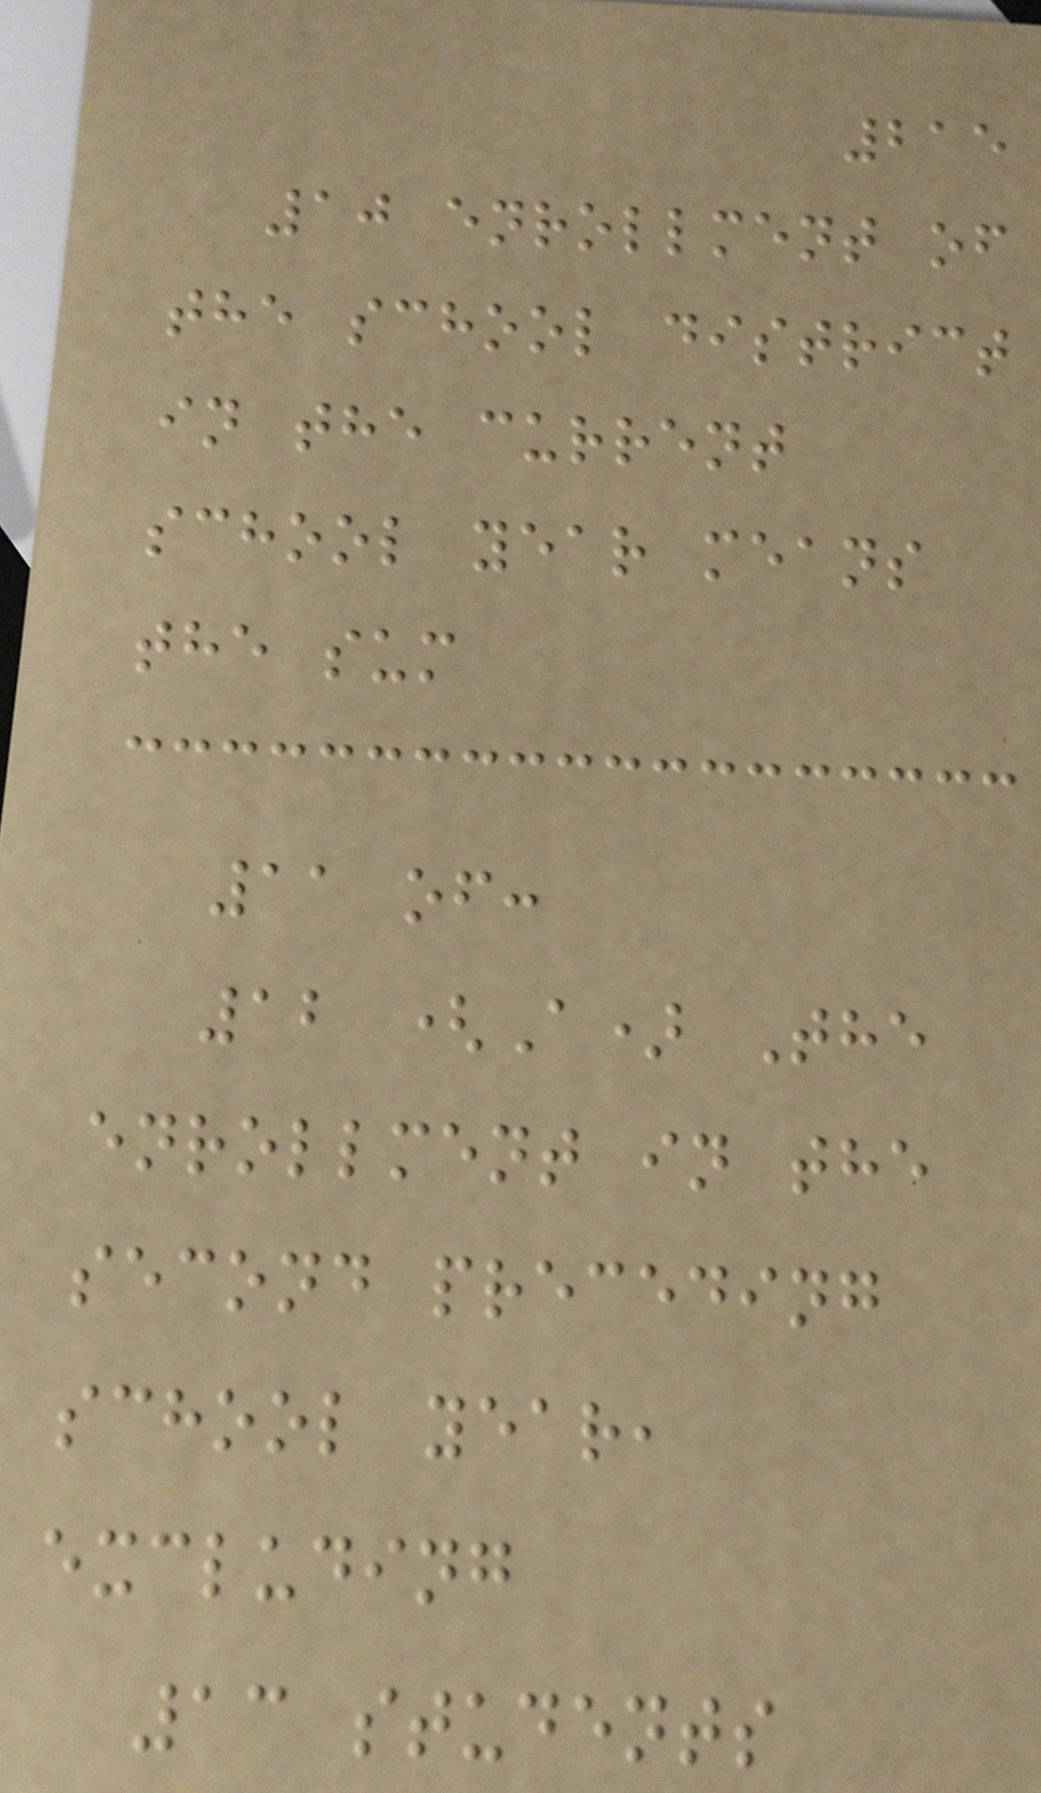215
10 enrollment of
the school district
in the current
school year means
the sum
11 of:
12 (A) The
enrollment in the
second preceding
school year,
excluding
13 students
